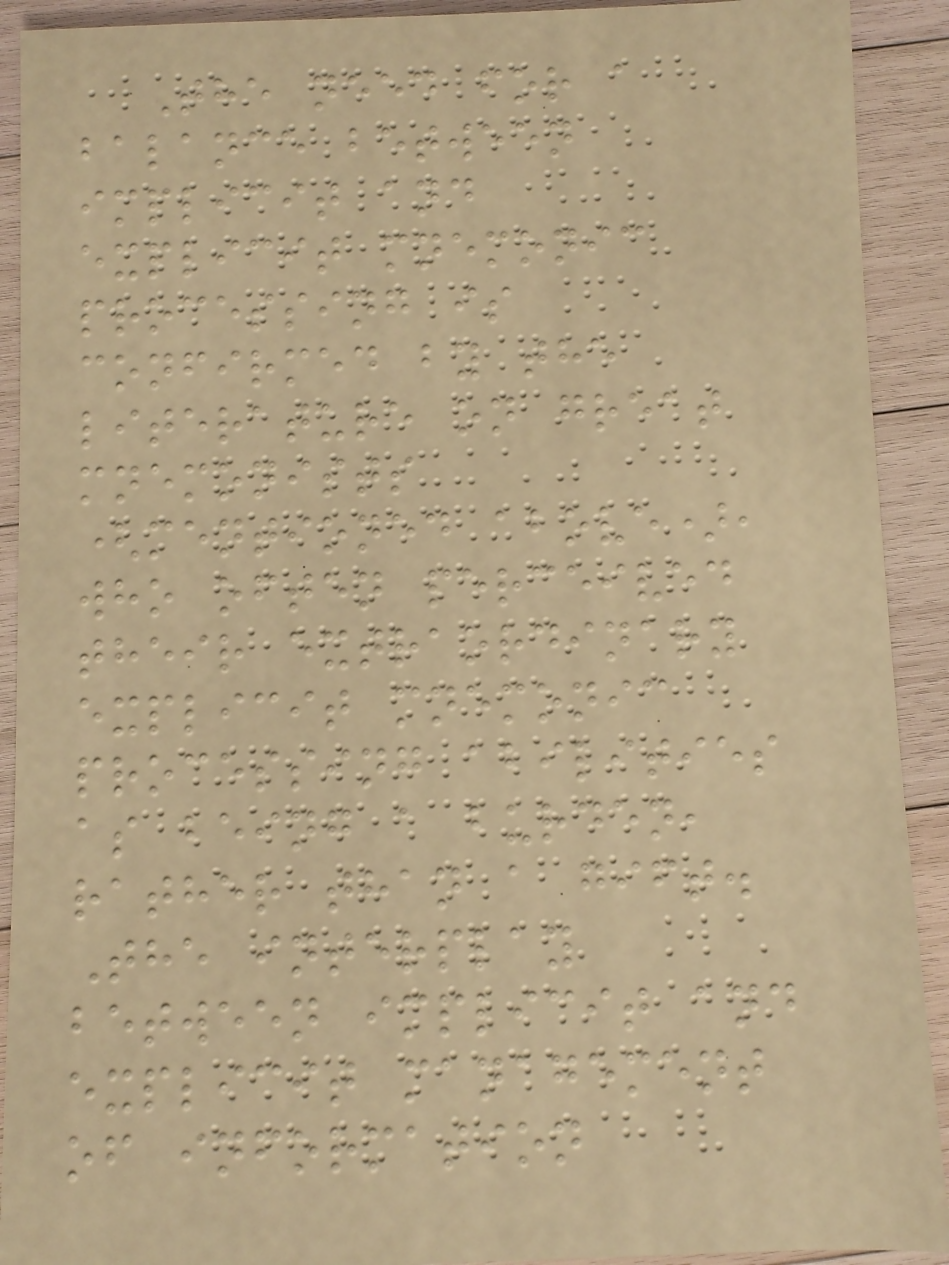The need for a
balance between
implicit and
explicit mnemonic
processing is
confirmed by the
literature on great
mnemonists
(mentioned above),
who often perceived
their extraordinary
explicit mnemonic
processing abilities
as being a burden,
rather than a gift.
The interplay
between implicit and
explicit management
of information
